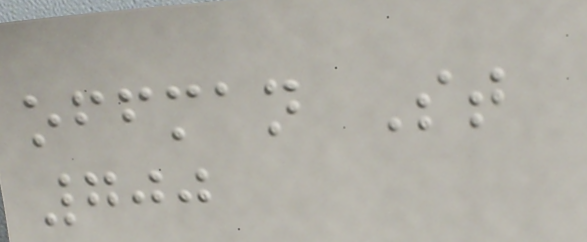offman St
700
